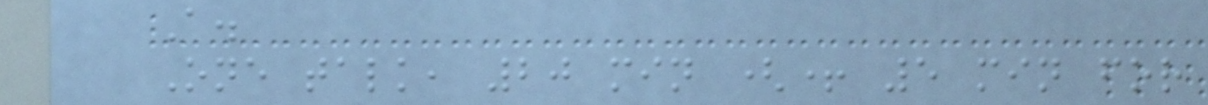A.
One talk, 20 min (+ 5 min for
